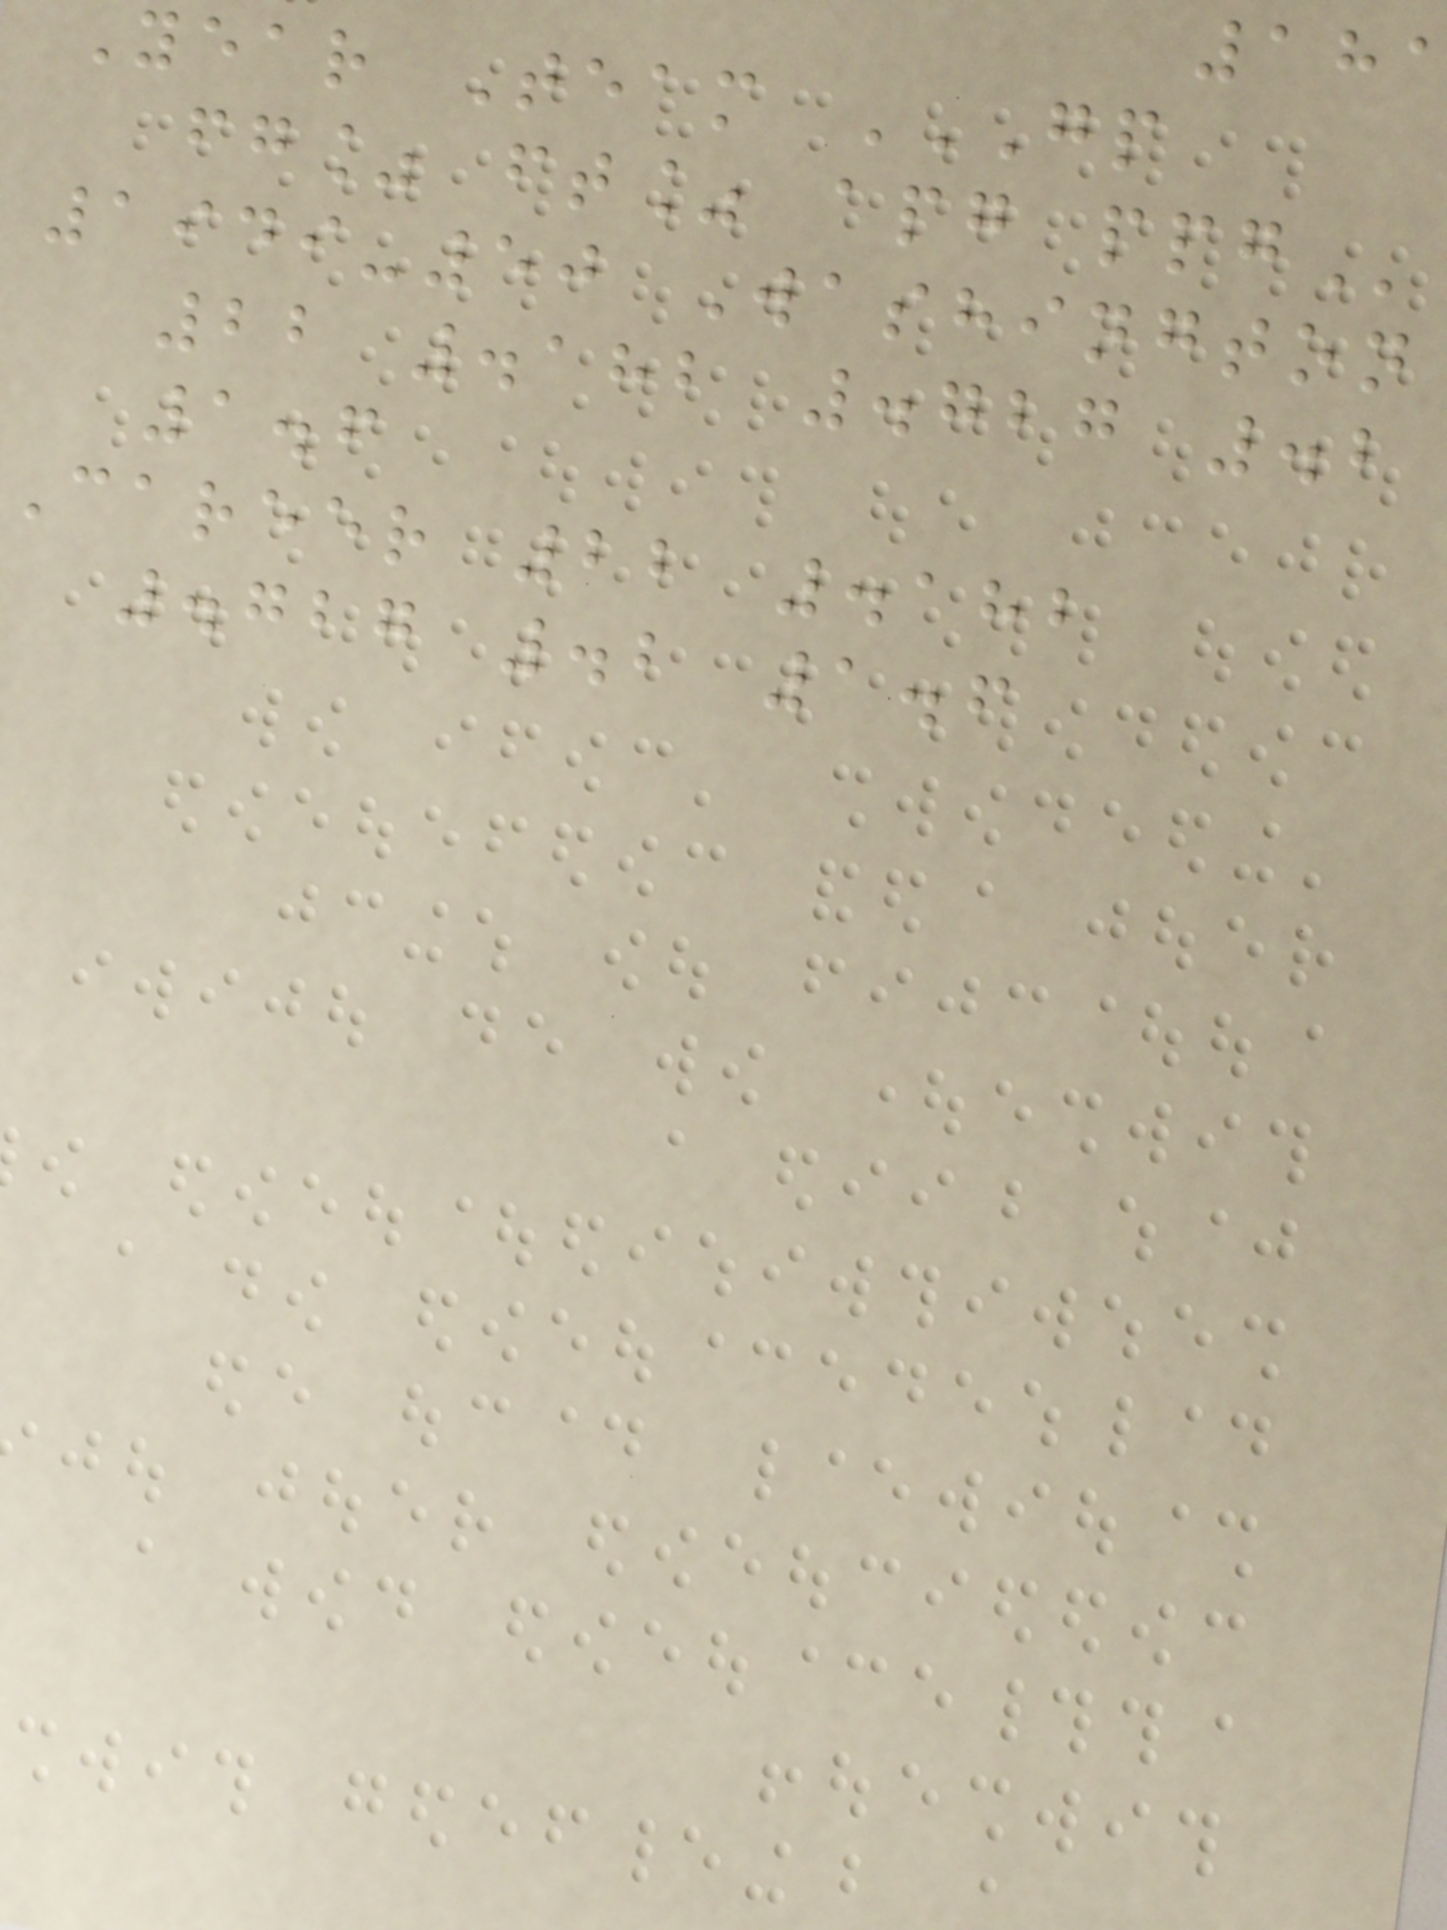Year Team GP
fg% ft% apg
1949-50 Washington
22 .182 .727 .2
1.6
Career 22 .182
.727 .2 1.6
